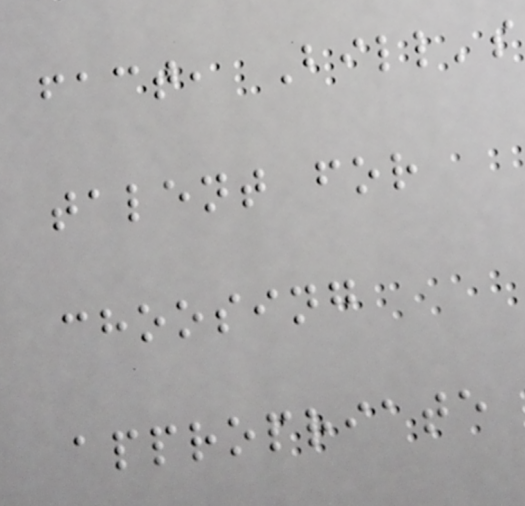fact, Bill's
talent for
choosing
appropriate
